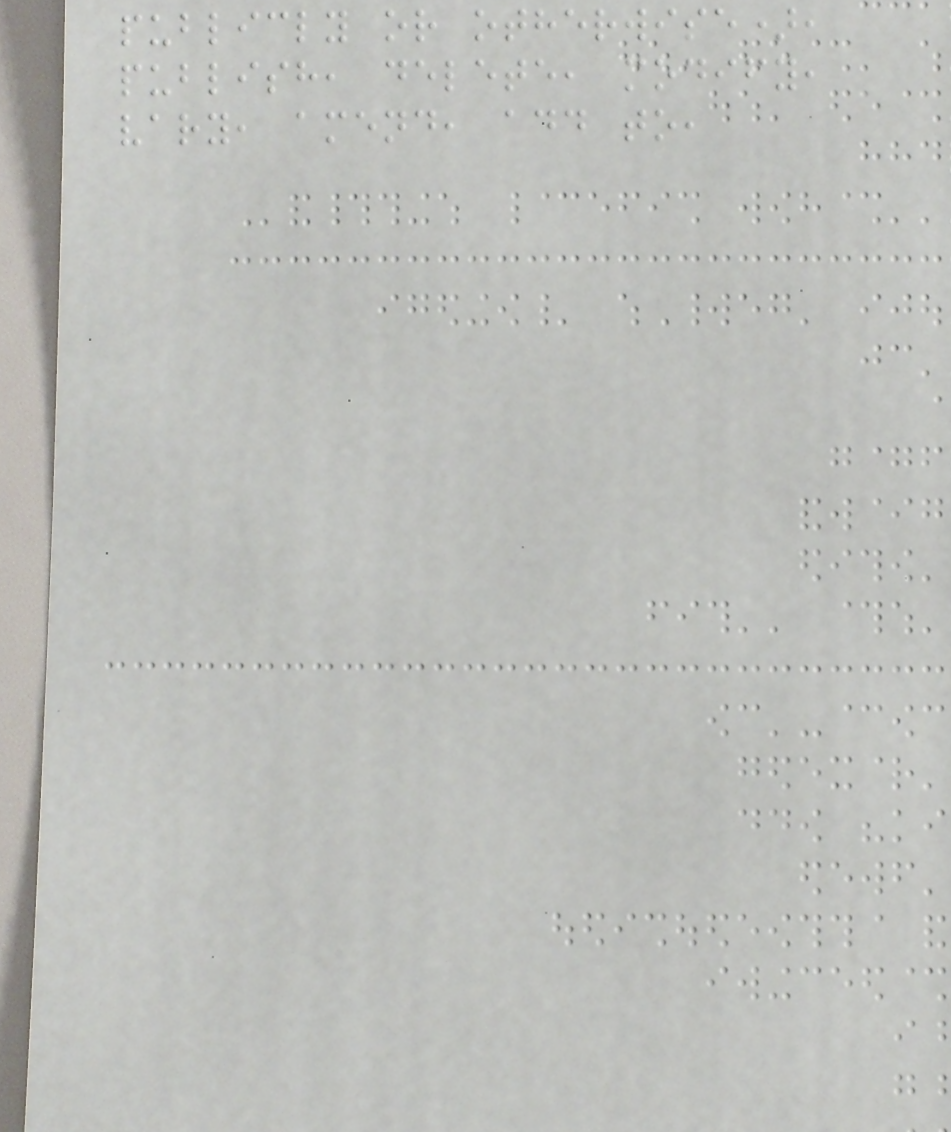publicly or otherwise),
publish, delete, modify,
vary, amend, add to,
